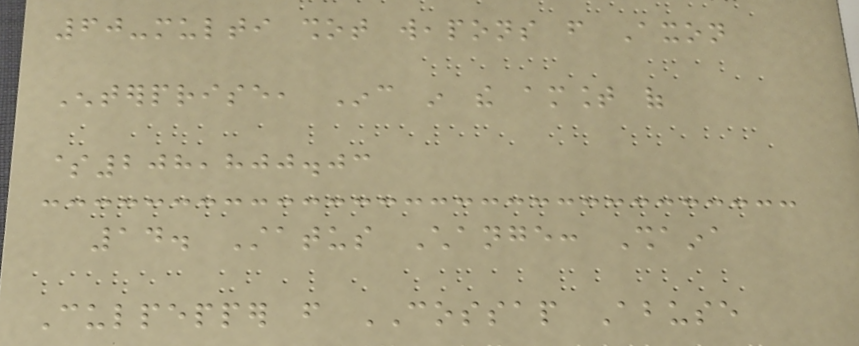60-multi shot weapons from Axon
Enterprise, Inc in the amount of
$208,800.03
14. Status Change: Shaina
Culpepper from COSSAP Abuse
